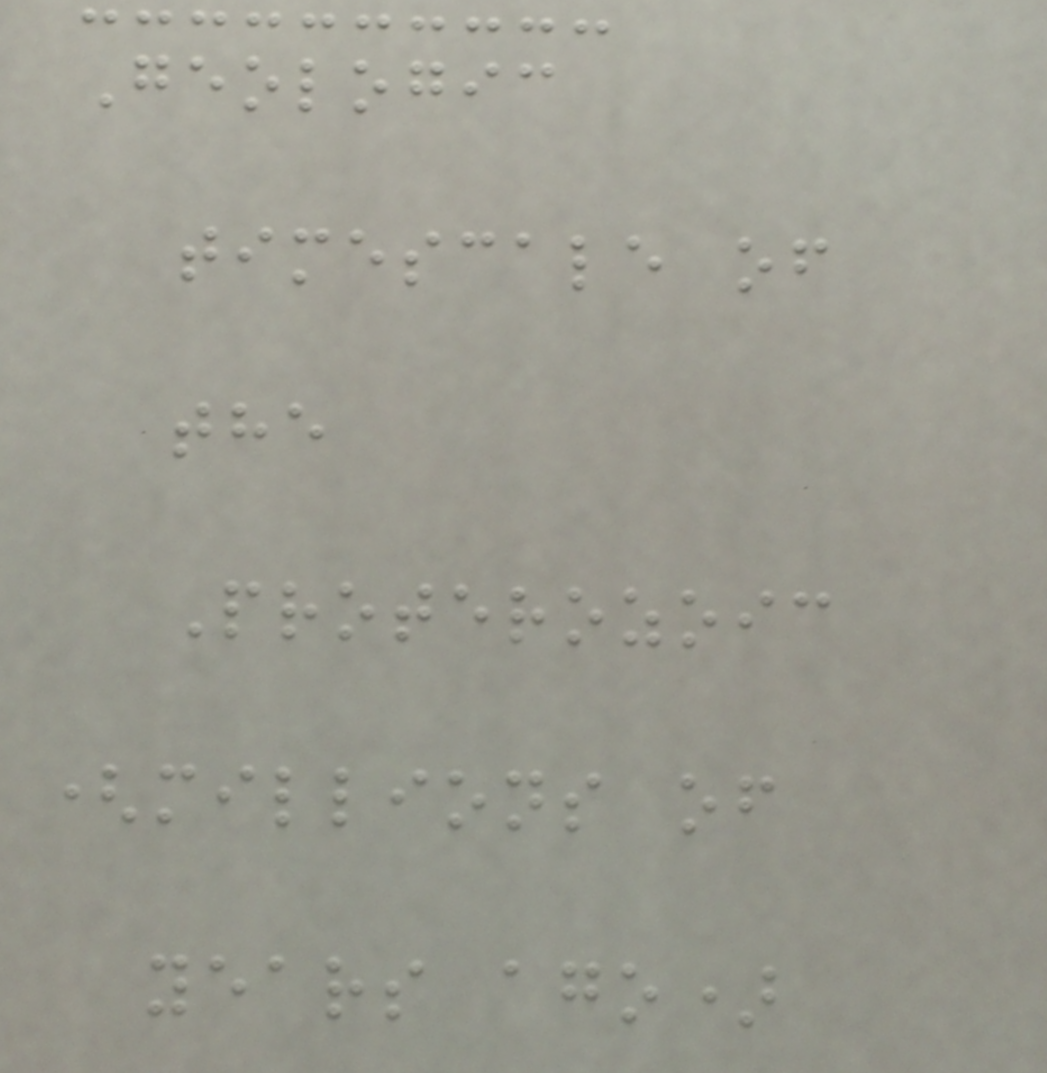Geologic
timescale of
the
Proterozoic
(millions of
years ago)
